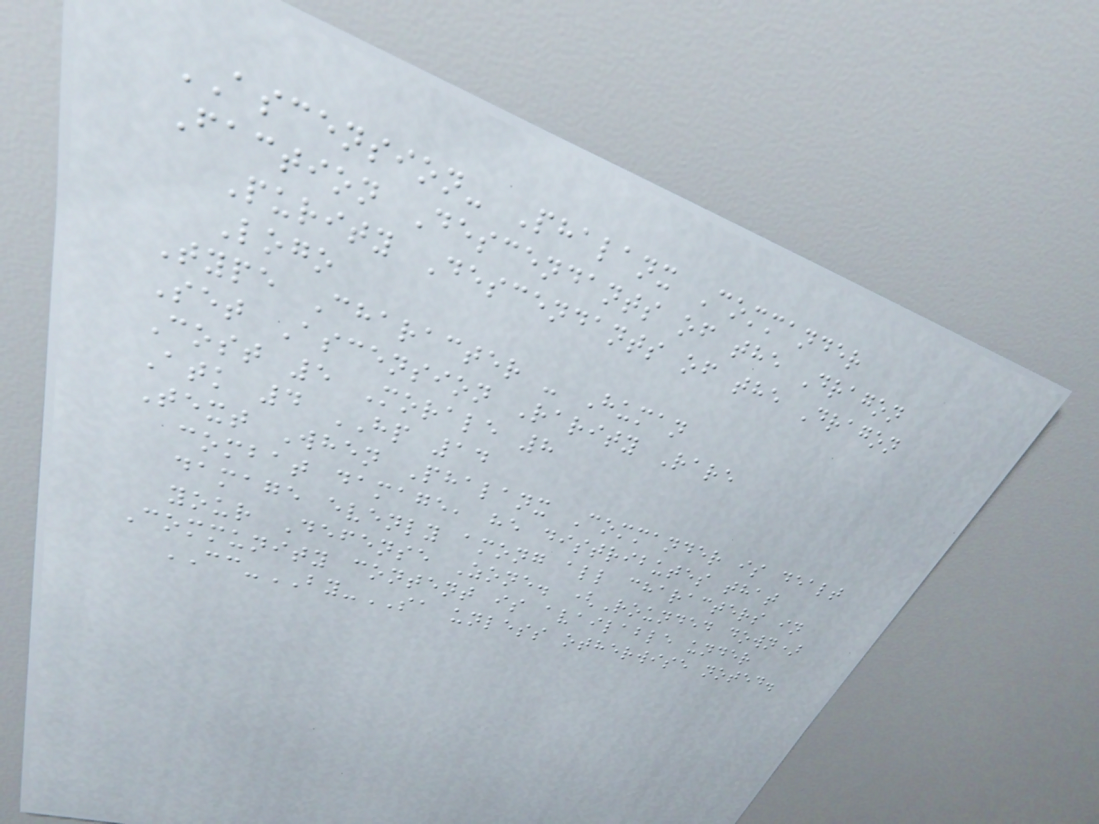ASCENSION- Phalanx Commander
Faction Descendants of the Dragon
Purity Descendants of the Dragon
Logo
Type Character - Human
Set Ascension Rarity Rare
Cost 5 Morale 8
Atk 4 HP 14
Text When Phalanx Commander is dealt
combat damage, he distributes that
damage evenly among all characters in
your Defense Zone. (Rounded down)
Community content is available under
CC-BY-SA unless otherwise noted.
